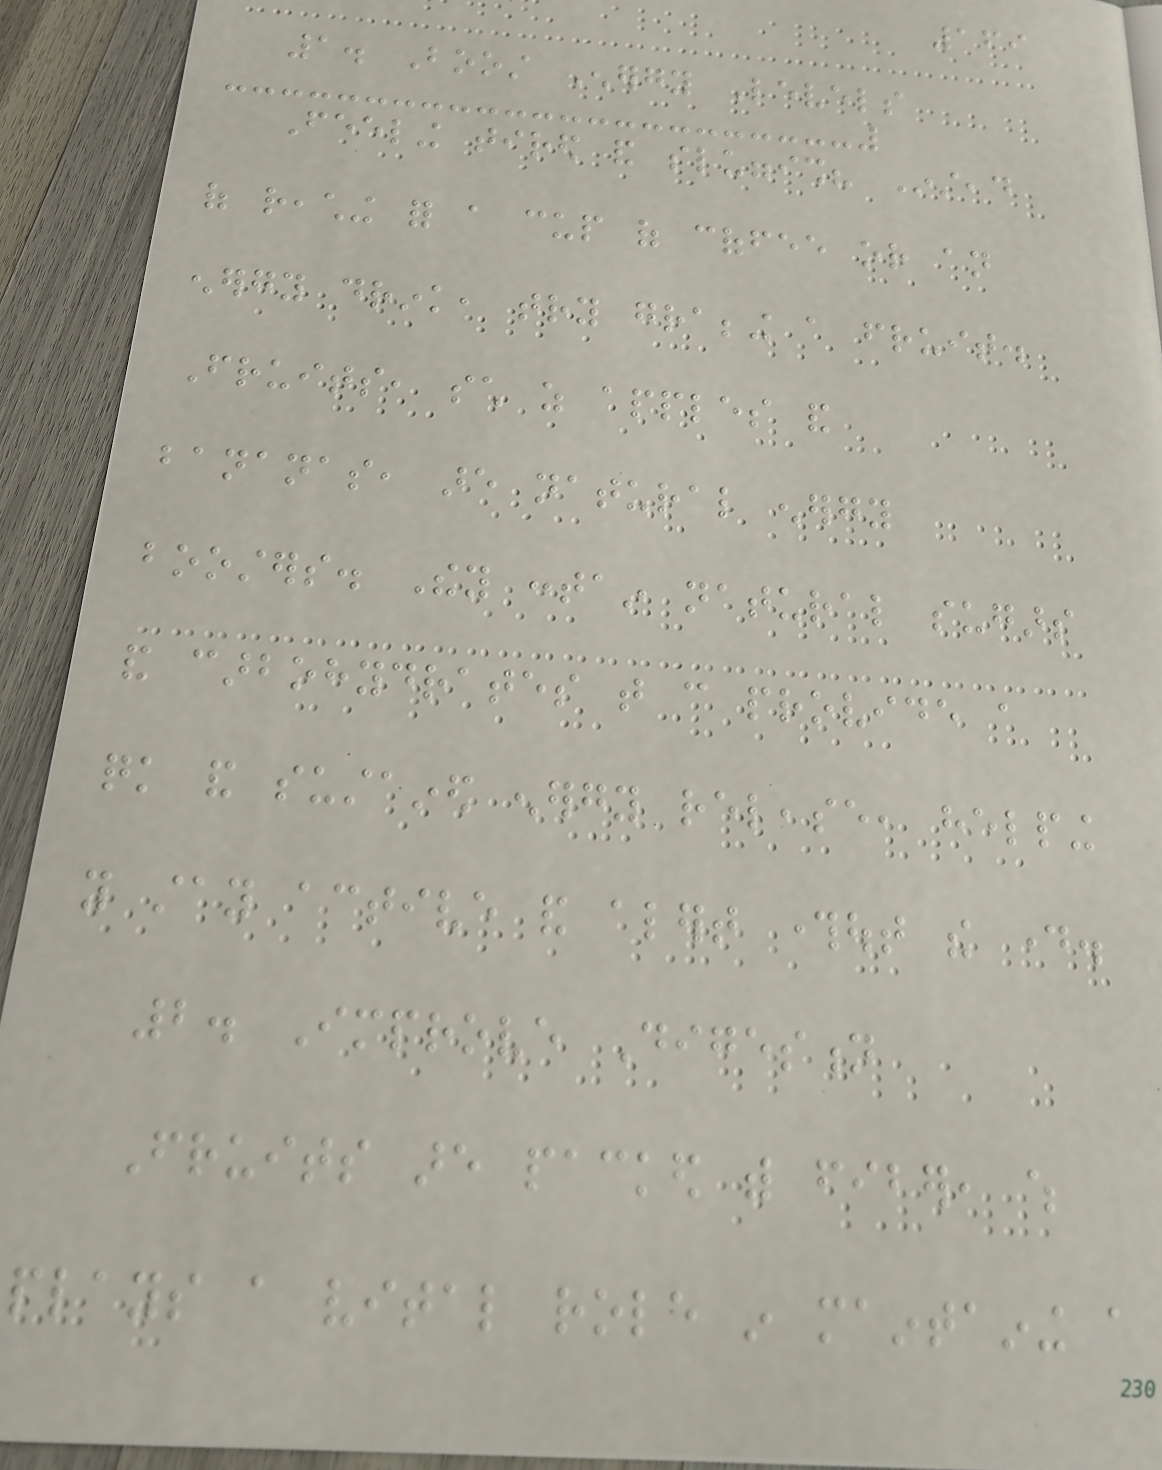169
1. Boost Energy Levels
Feeling tired and sluggish? Instead
of reaching for a cup of coffee or an
energy drink, try grabbing a fruit.
Fruits, such as apples and
bananas, are natural energy
boosters. They contain natural sugars
and carbohydrates that can provide a
quick and sustained energy release, helping
you stay active and alert throughout the day.
2. Improve Digestion
Fruits are packed with fiber, which
plays a vital role in maintaining a
